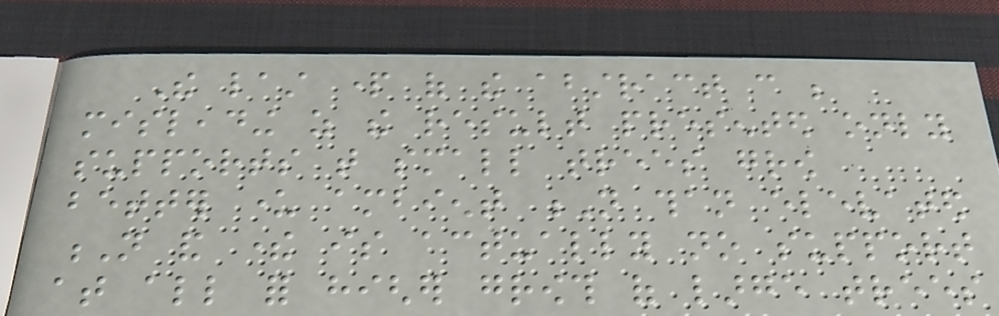The last part of the abstract can be
misleading as the result presented only
supports that small trees grow
better under ambient N than elevated
N and there is actually no support
at all for higher growth of large trees
